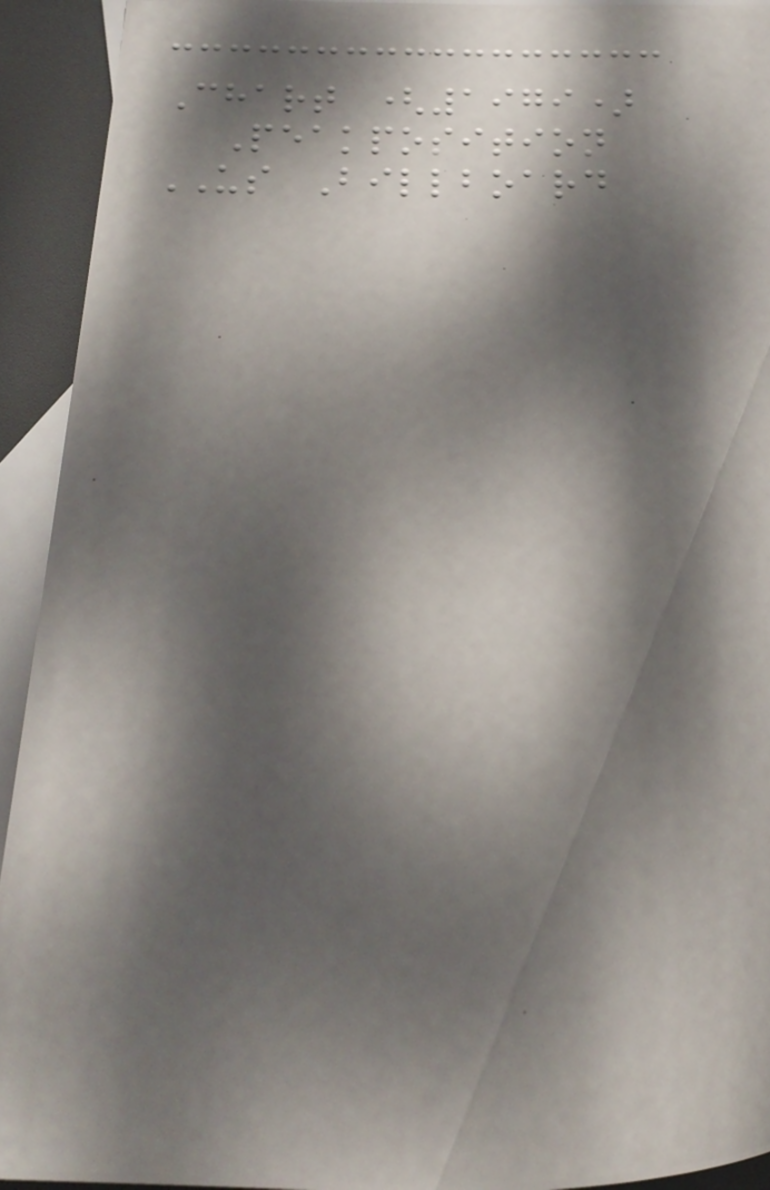Chart (1979)
Peakposition
US Billboard
